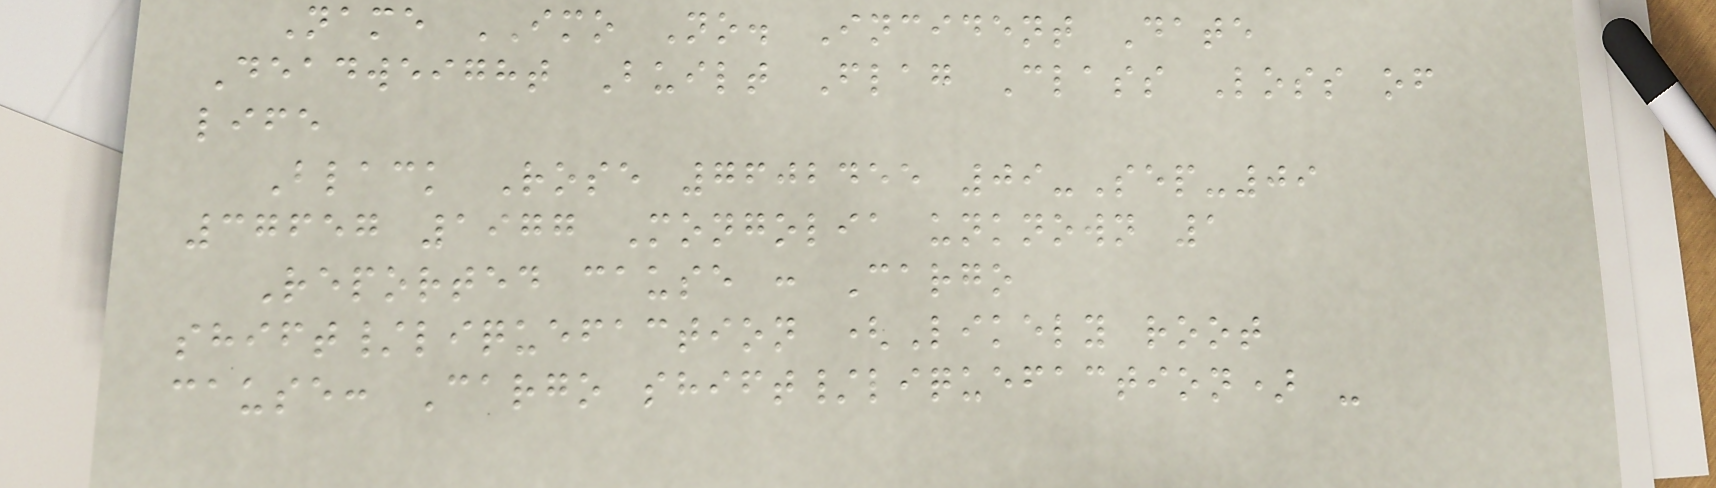Name IMO No. Incident Date
Deadweight Built Flag Class Loss of
life
Black Rose 7602455 09-Sep-09
37657 1977 Mongolia unknown 1
Reported cause : Cargo
shift/liquefaction (Likely root
cause: Cargo shift/liquefaction) -
